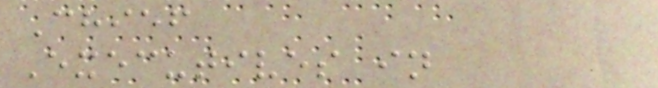Chief
Executives in
